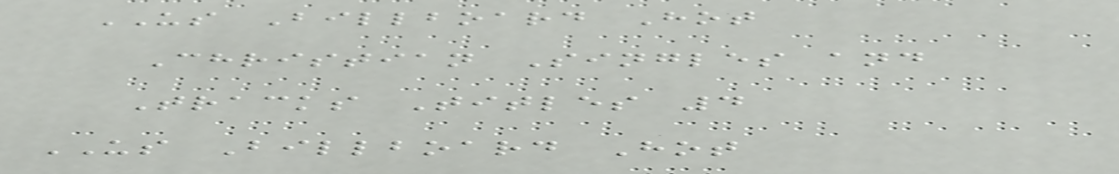US Billboard Hot
Christian Singles and
Tracks Titles 4
US Billboard Hot
